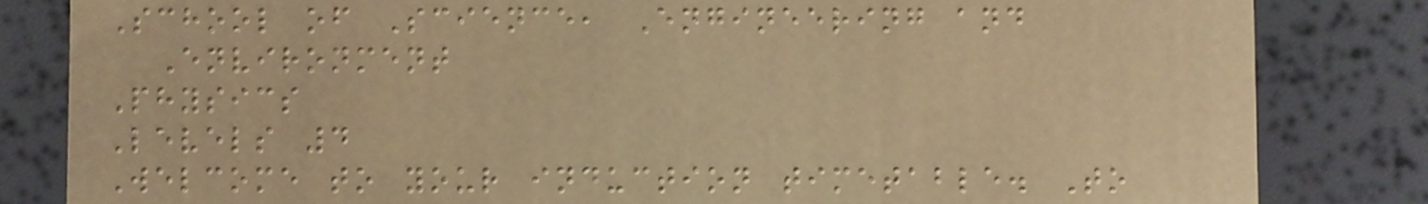School of Science, Engineering and
Environment
Physics
Levels 4
Welcome to your induction timetable. To
